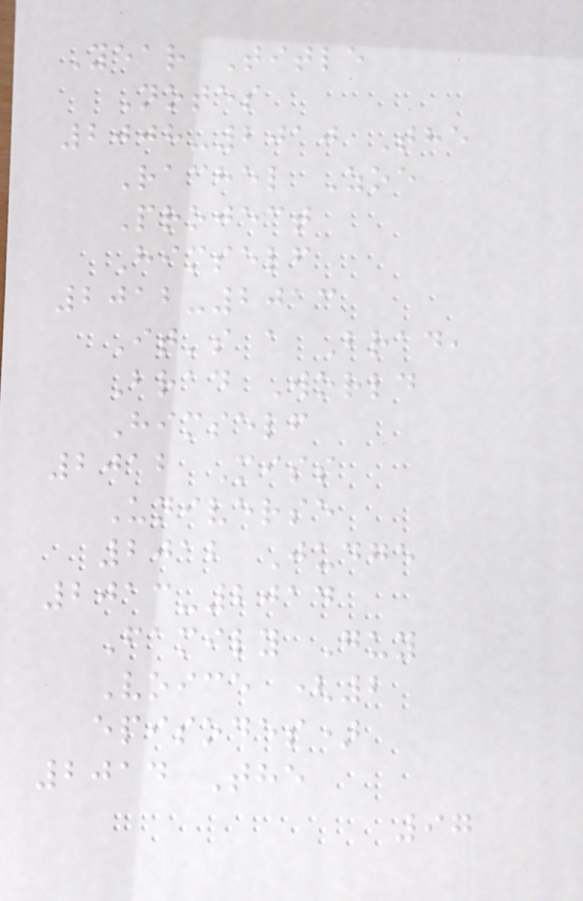Year Title
Notes
2008-2010 The
Rachel Zoe
Project
Himself
2012-2013
It's a Brad,
Brad World
Himself
2012 Miss
Universe
2012 Judge
2013-2014
Family Guy
Voice (2
episodes)
2014 The
97
